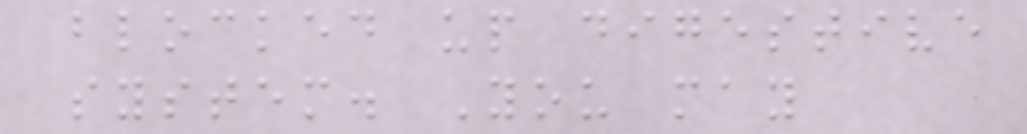blocked up digestive
system. You may
